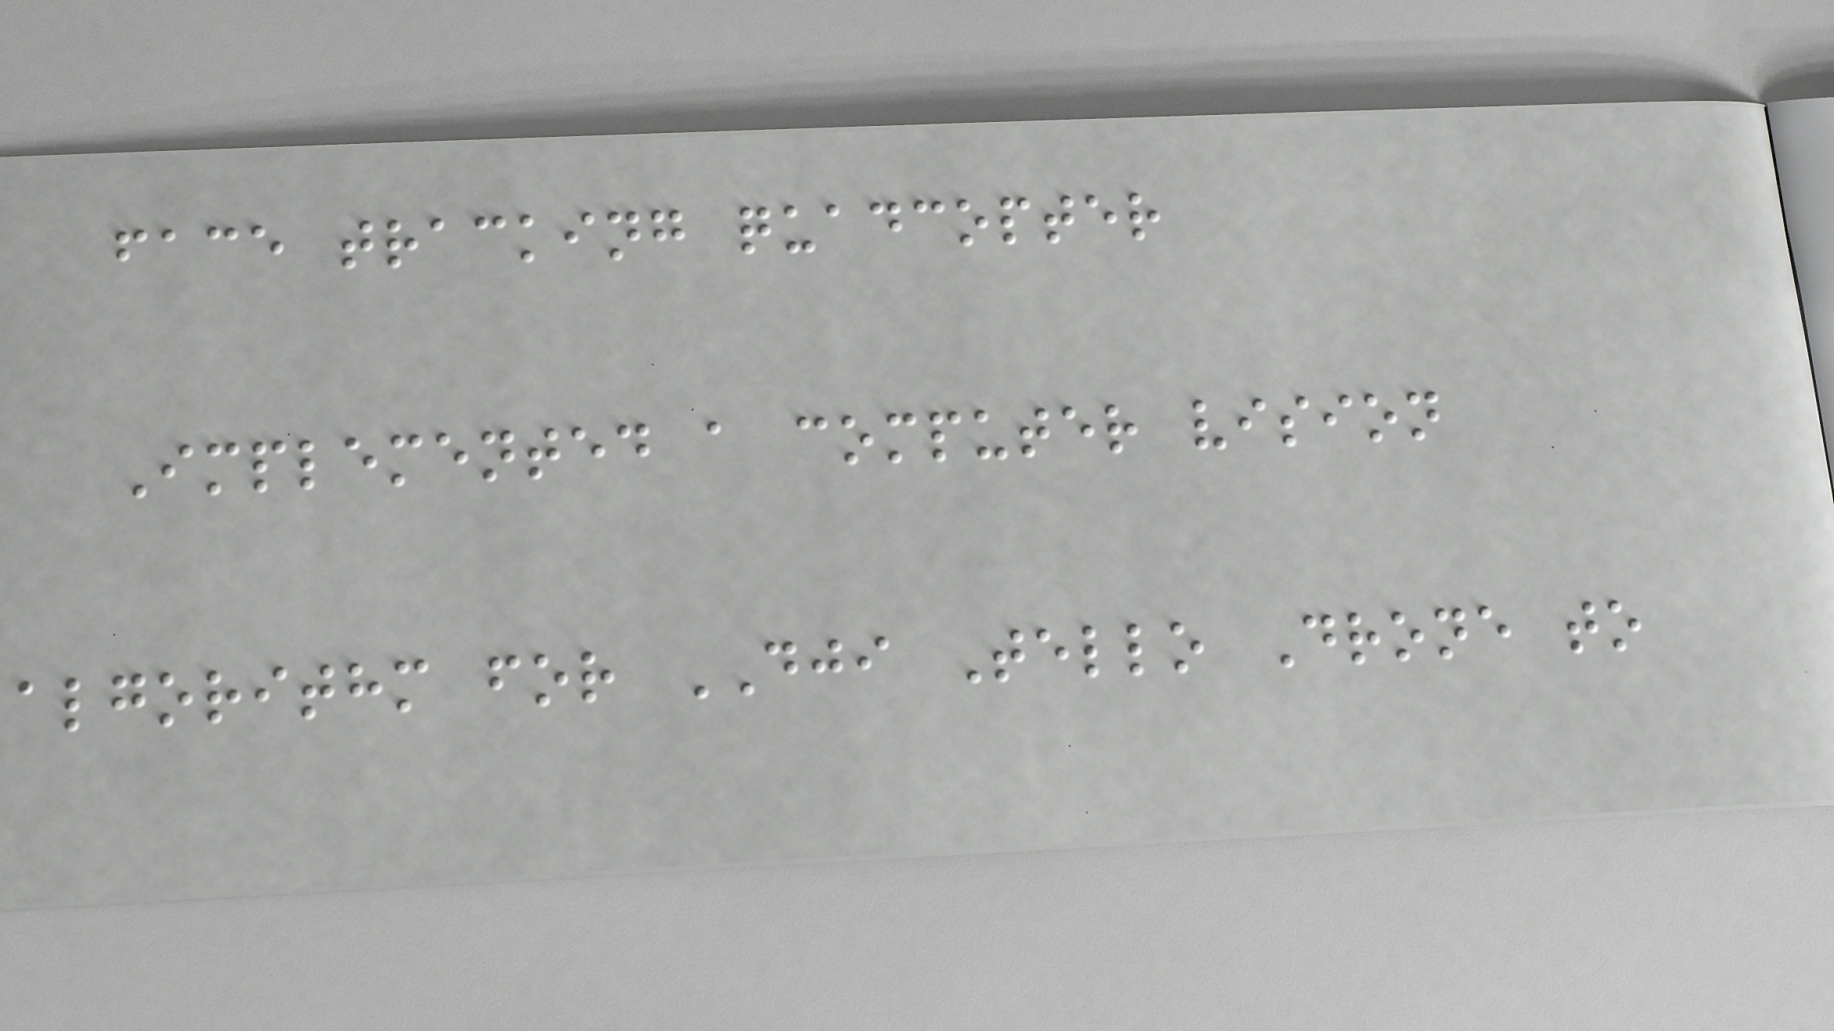face tracking quadcopter
Implemented a computer vision
algorithm for DJI Tello Drone to
